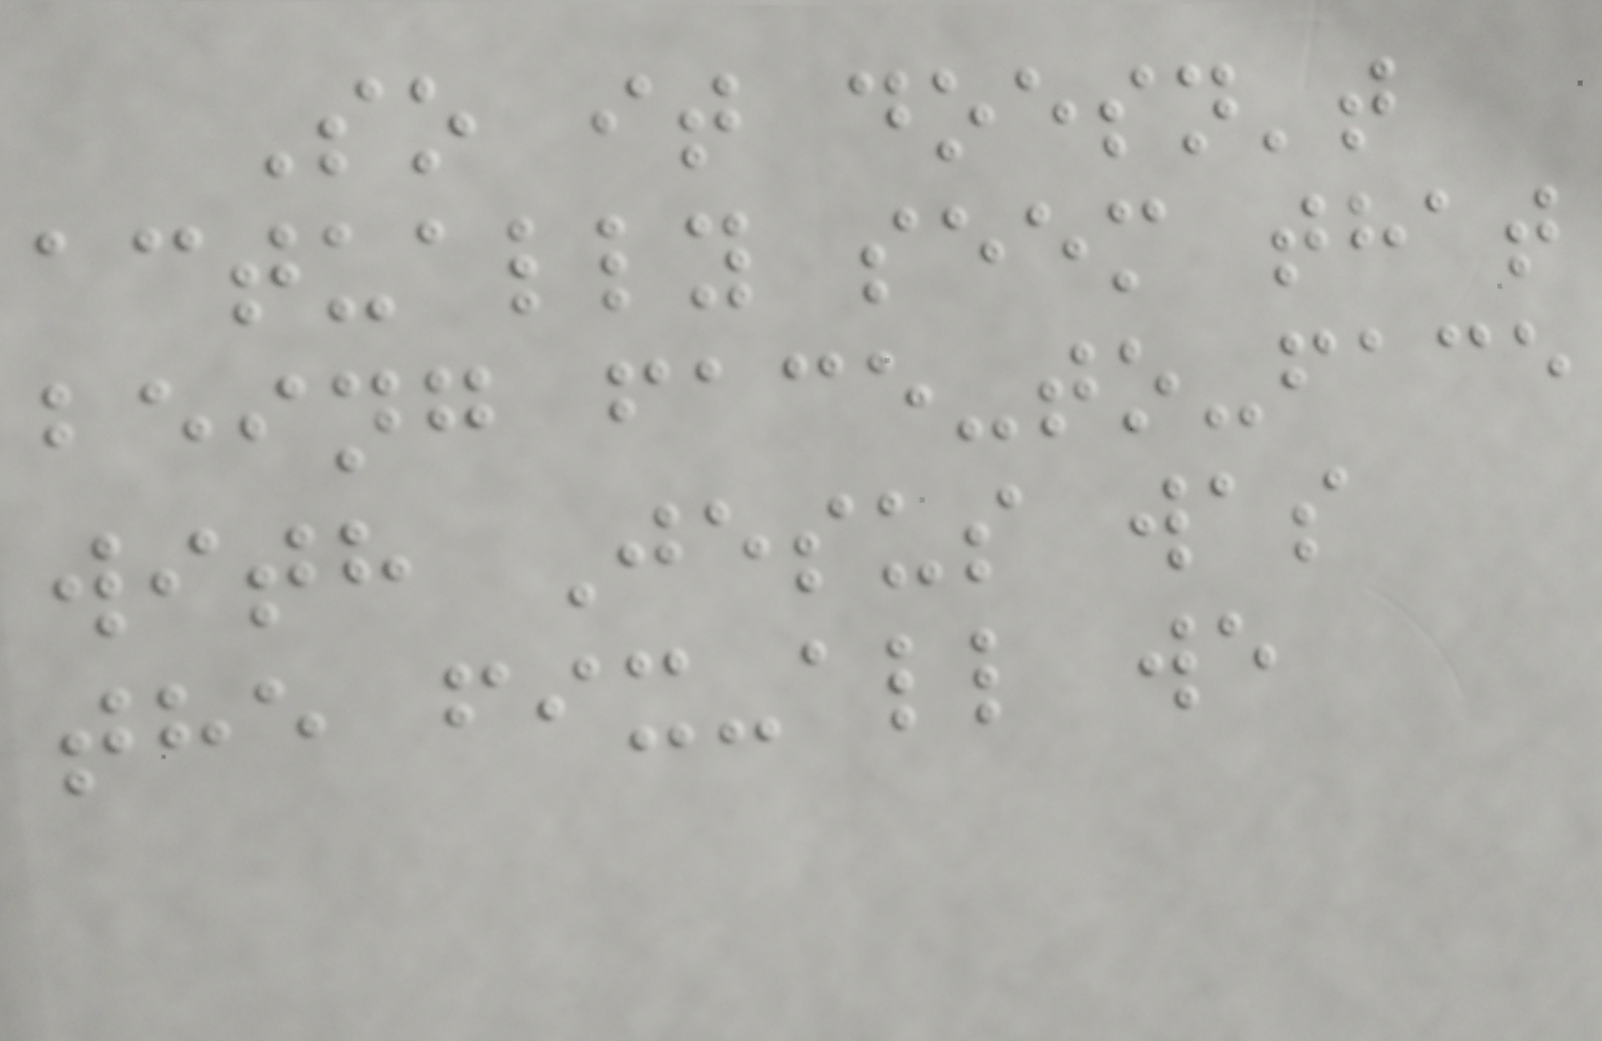So it doesn't
actually seem that
being face-to-face
with Jesus was
the fix-all we
